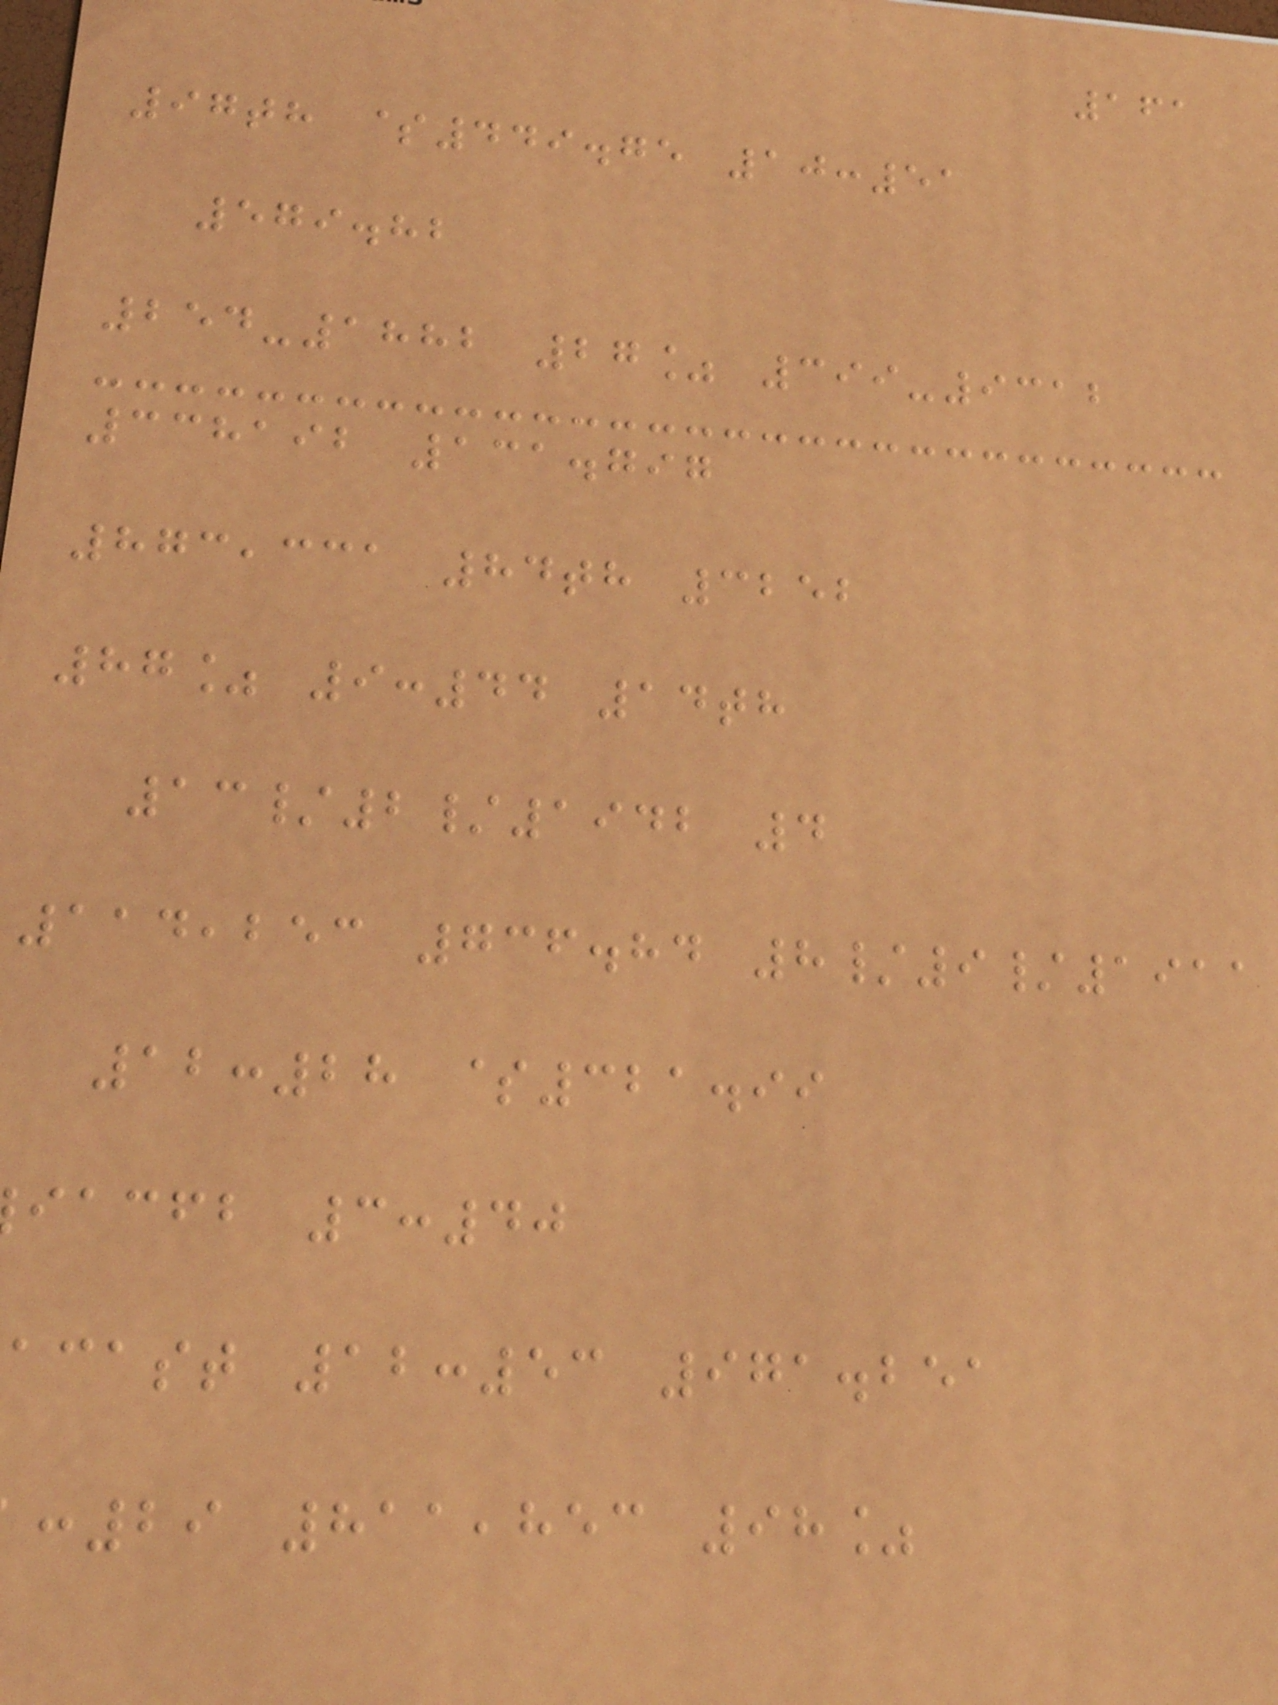161
97th $449.75 10:51
579.82
254-1882 27% 399-9312
338192 131.797
873,331 84th 3252
87% 9:44 14th
13/2/1942 4
114,253 736.84 8/9/1911
12:28 $321.99
iacfb 3:40
acast 12:53 971.251
:29 811,853 98%
